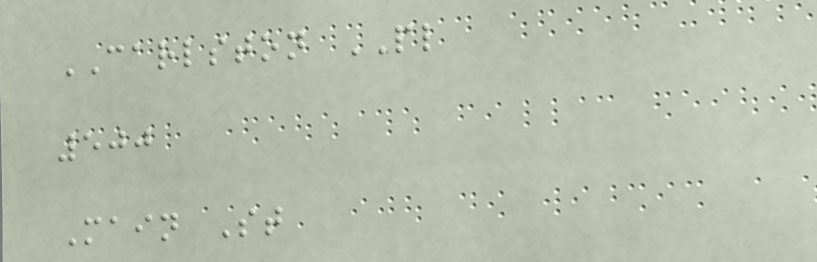CARLSTON PL
500
Main St
